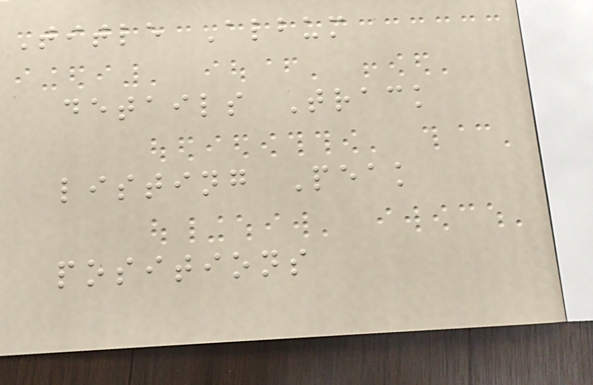Title Album
details Track
listing Peak
positions
